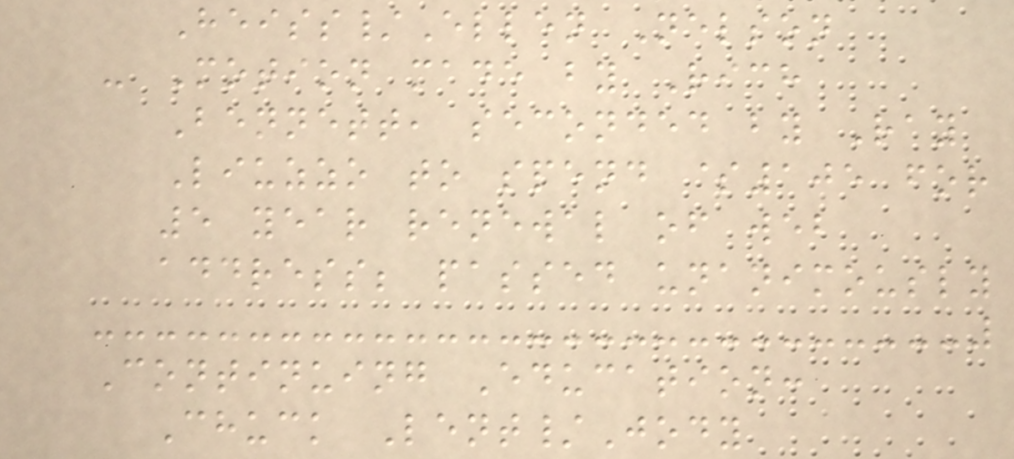Heiss/Ellen Nelson
- Motion made by Rich
Bennett, seconded by Ray
Liuzzo to spend $105 for
5 year renewal of web
address; passed unanimously
Continuing Education:
Chuck Lent/Jody
